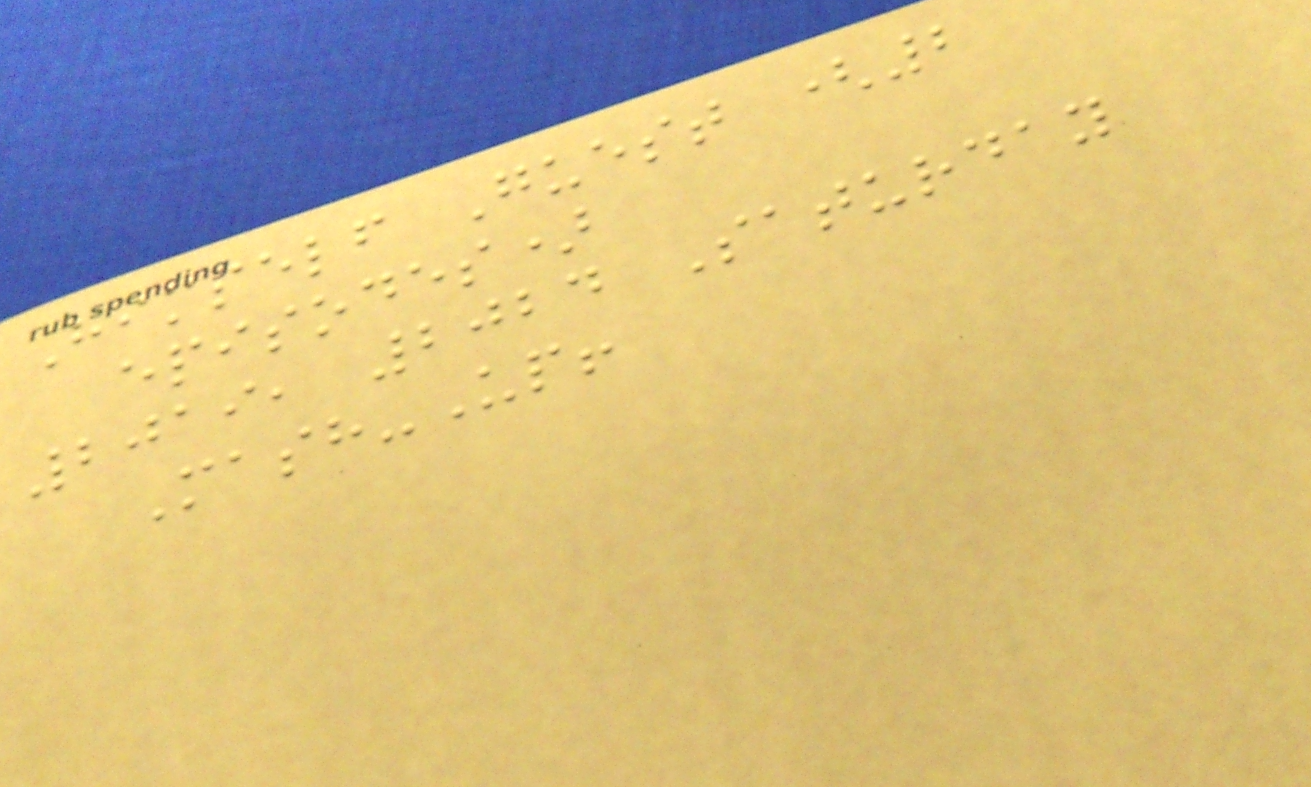Himself Guest (2
episodes)
2019, 2024 Saturday
Mash-Up!
